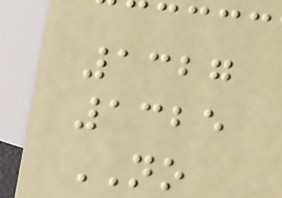1327
1325
NO
